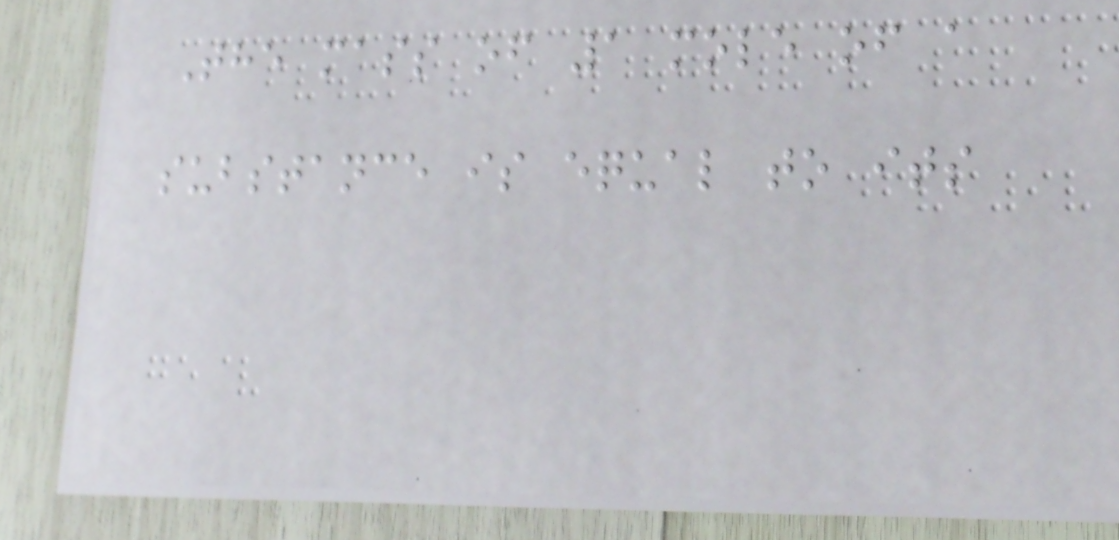The mass of 1 mole of a
substance is equal to its
